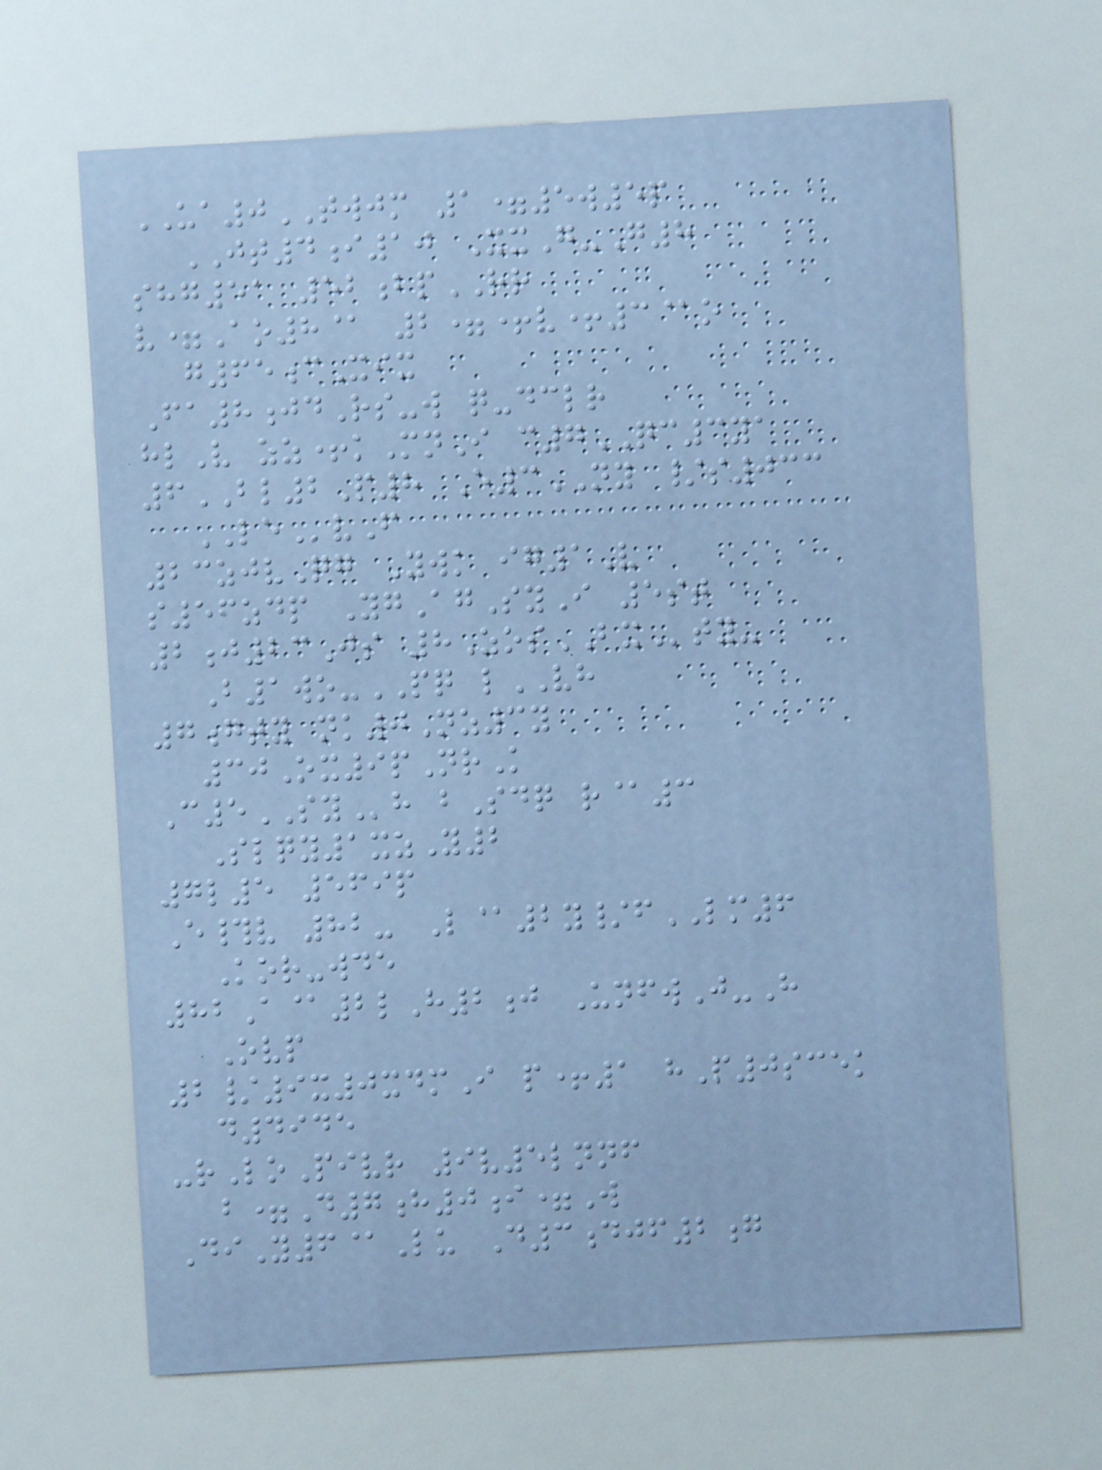UA0TWJM 1=5w5p
JT4i10 XxG-G8
shg51 52bpRR
v=Ao8@ 2=+v+3@o
g65cXix
Fa8jdRs-w q-dclr
hlV zz+kMnI c7QC3ya
6BL2P8 E3NY /s033
LEvF
23zjvQg Ywk ig1V
s56zdp YgAgSyI 5st
2j23Js 8ZosBXty-
B1wo-PQ lVH
7gty nk0Nz3y
30Ox9pNrK
C5SYh bSdq r@3
Slqy1xzY2
7l5 569p
E#v 82- L@2y/fLM6
Kor-wde
82A@2lH2j UnfwJ-H
Ovp
2/9x0xdmI p+1 hP0scek
d4945
-rLoPivr 9v5lnnf
b=D7h0i=W
DiY6@Lu D3djf2g
